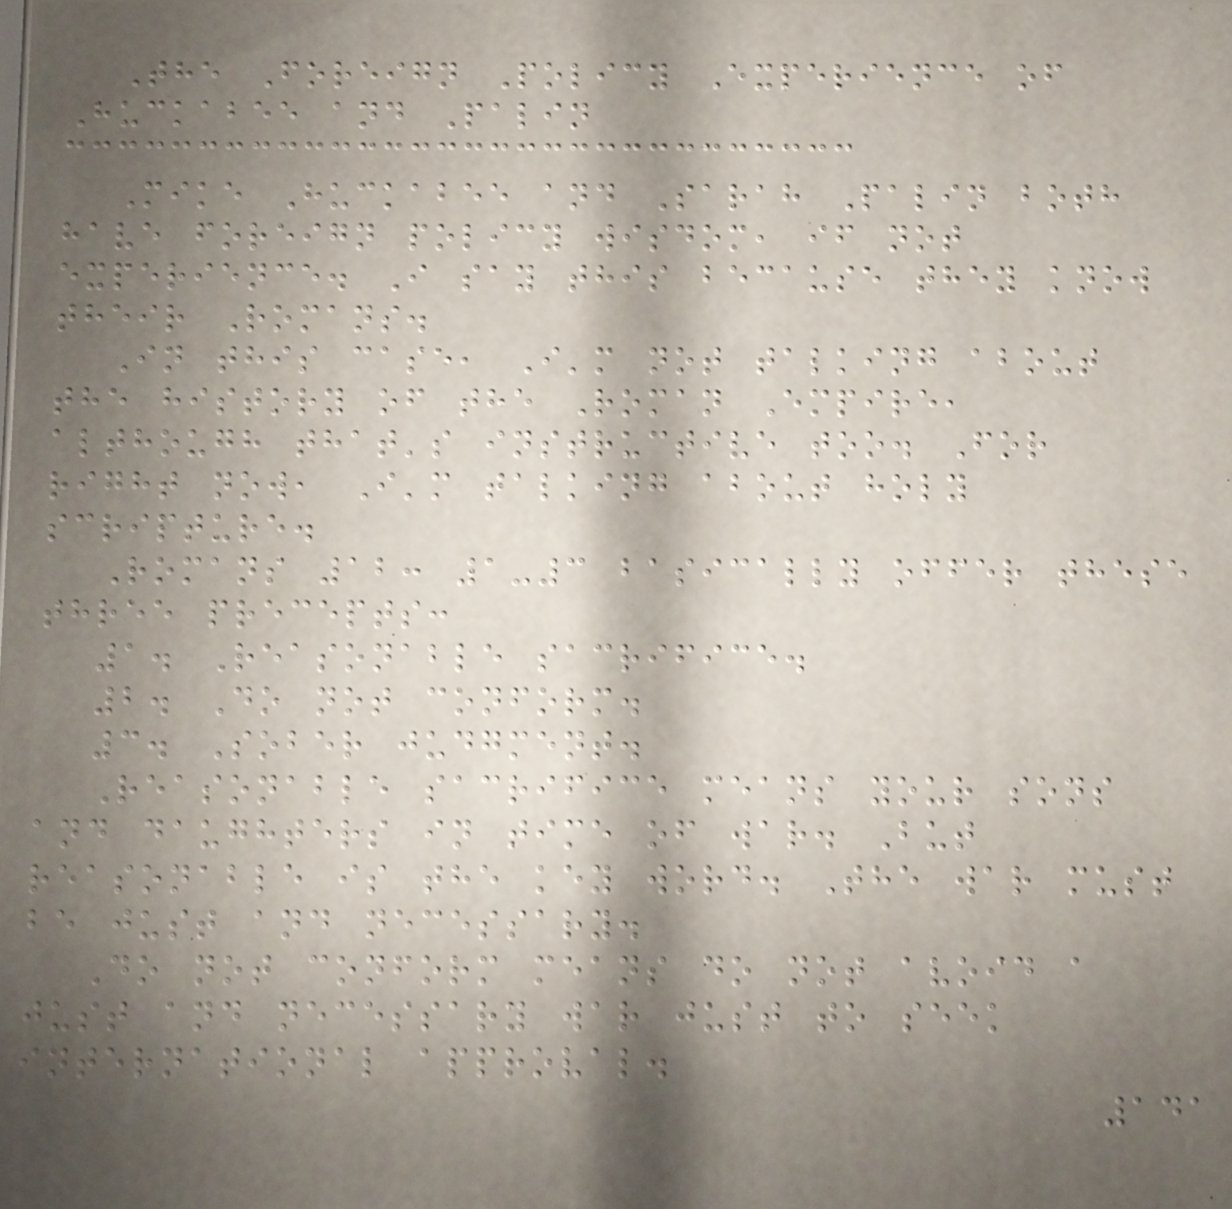The Foreign Policy Experience of
Huckabee and Palin
Mike Huckabee and Sarah Palin both
have foreign policy wisdom, if not
experience. I say this because they know
their Romans.
In this case, I'm not talking about
the history of the Roman Empire,
although that's instructive too. For
right now, I'm talking about holy
scripture.
Romans 12: 1-3 basically offer these
three precepts:
1. Reasonable sacrifice.
2. Do not conform.
3. Sober judgment.
Reasonable sacrifice means your sons
and daughters in time of war. But
reasonable is the key word. The war must
be just and necessary.
Do not conform means do not avoid a
just and necessary war just to seek
international approval.
141
